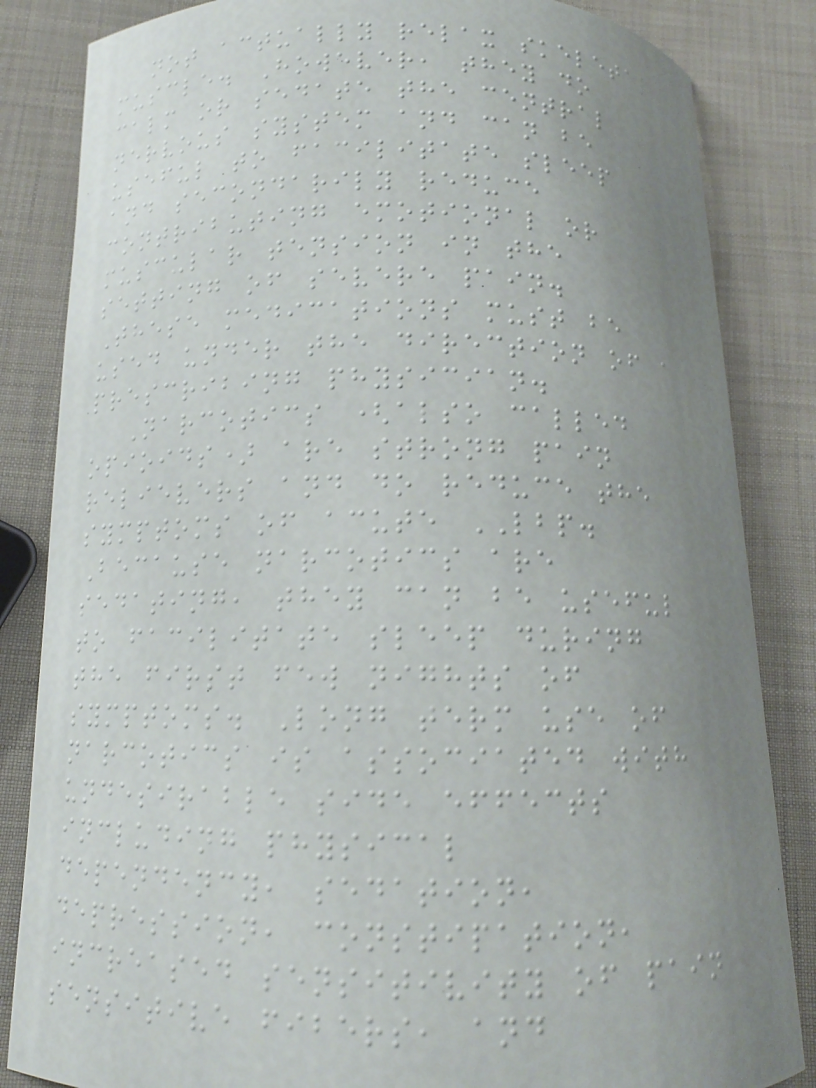not actually relax skeletal
muscle. However, they do
calm or sedate the central
nervous system and can be
useful to facilitate sleep
and secondarily reduce
contributing emotional or
muscular tension in the
setting of severe pain.
These medications must be
used under the direction of a
prescribing physician.
Narcotics (also called
opioids) are strong pain
relievers and do reduce the
symptoms of acute LBP.
Because narcotics are
sedating, they can be useful
to facilitate sleep during
the first few nights of
symptoms. Long term use of
narcotics is associated with
undesirable side effects
including physical
dependency, sedation,
depression, constipation,
increased sensitivity of pain
sensitive fibers, and
